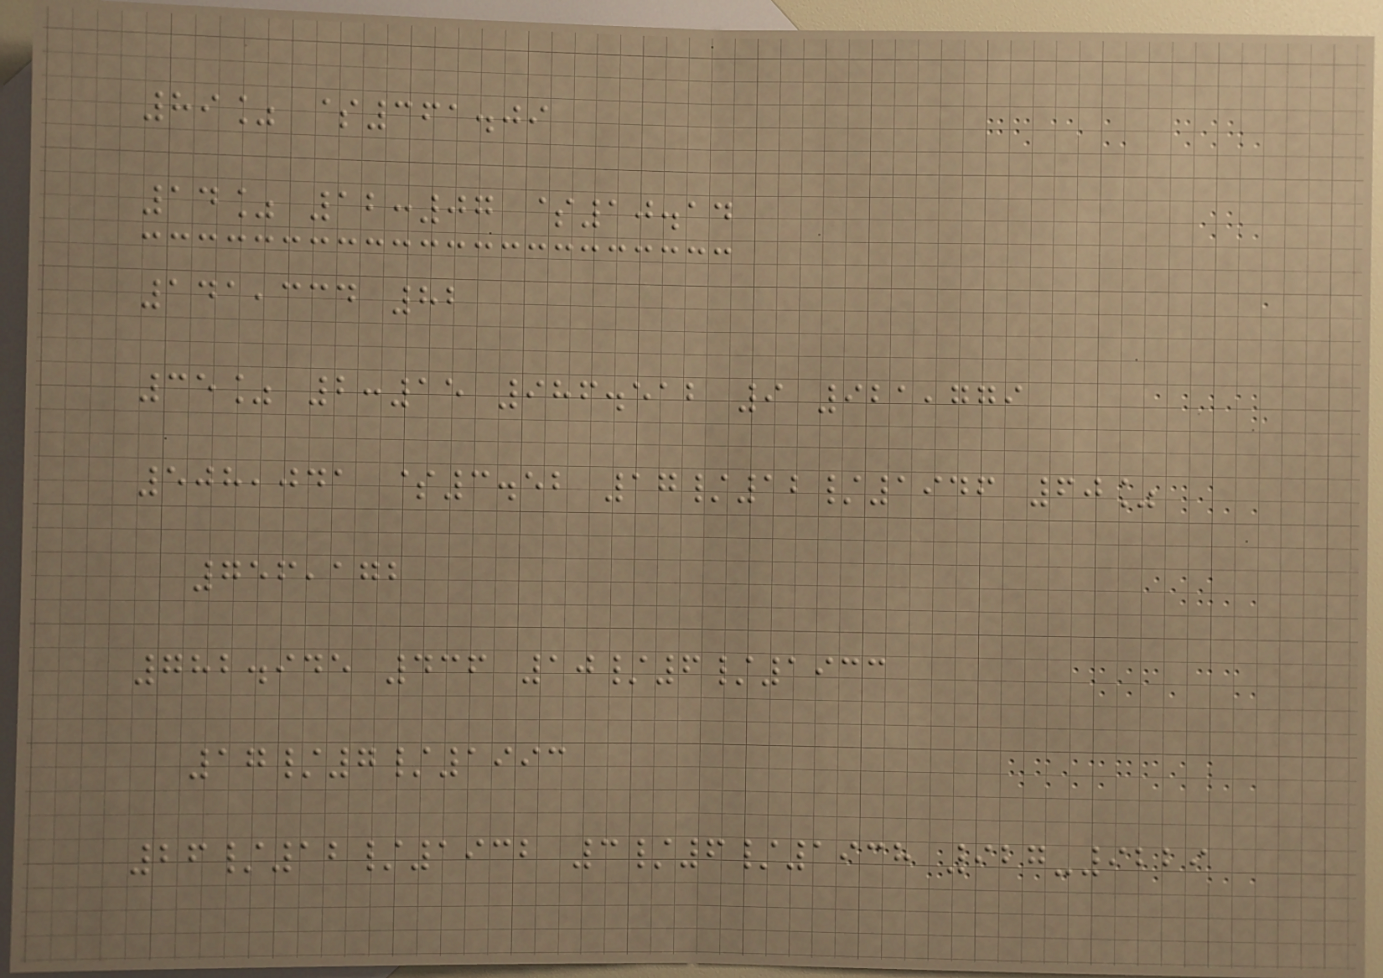89% $361.09
14% 12:07 $10.14
141,334 82
35% 2:15 986.512 9 921,779
508,041 $3.52 17/12/1946 60%
756,172
782.945 436 10/6/1933
17/7/1993
26/12/1932 3/6/1938 927-9229
